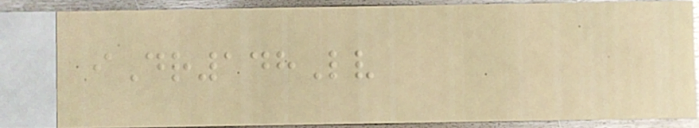iDr148Lv
